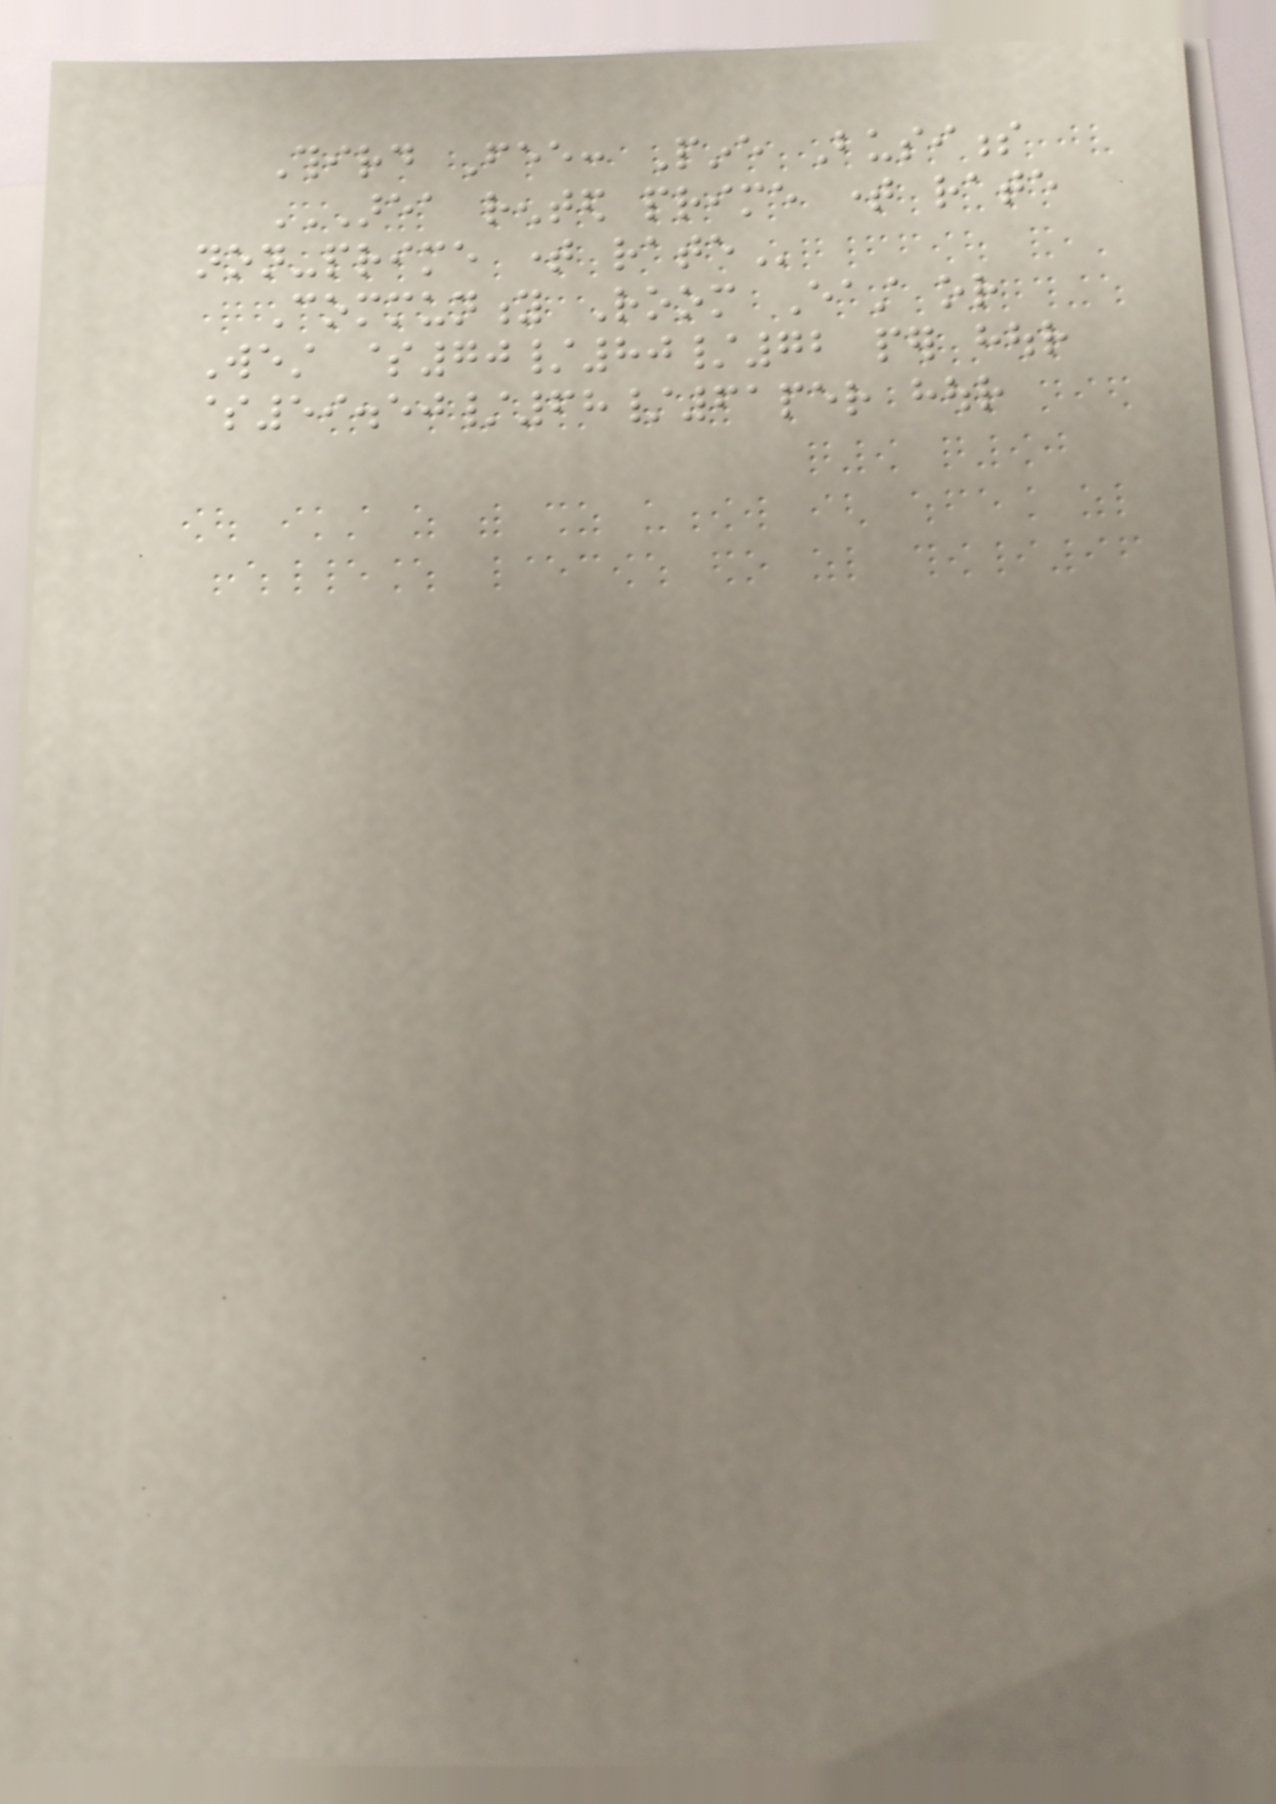Third Fee: Pine Business
AREA RENTED PRIME TIME RATE
NON-PRIME TIME RATE
Community Room East or
West $70/80/72 per hour
$59.50/68/61per hour
